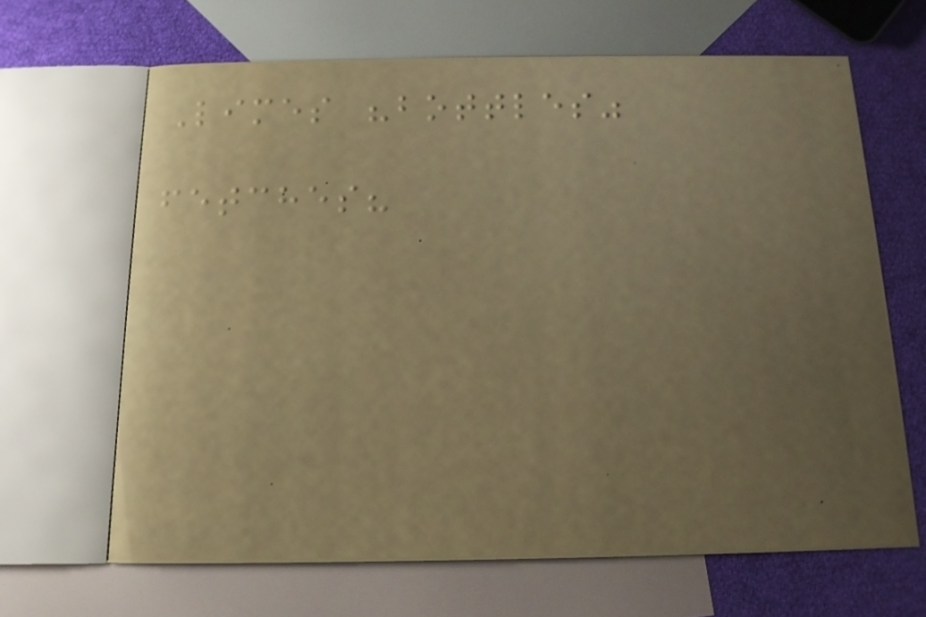Limes "bottles"
fetches?
